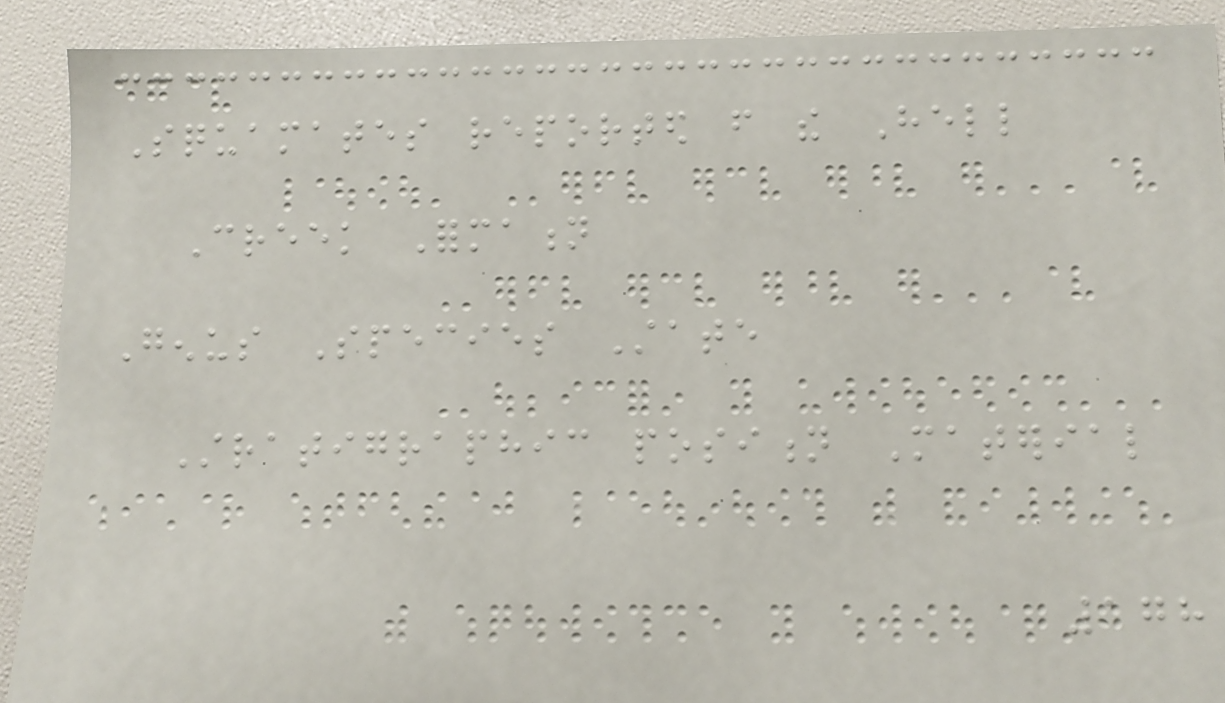Squamates reported from the Hell
Creek Formation
Genus Species State
Stratigraphic position Material
178
